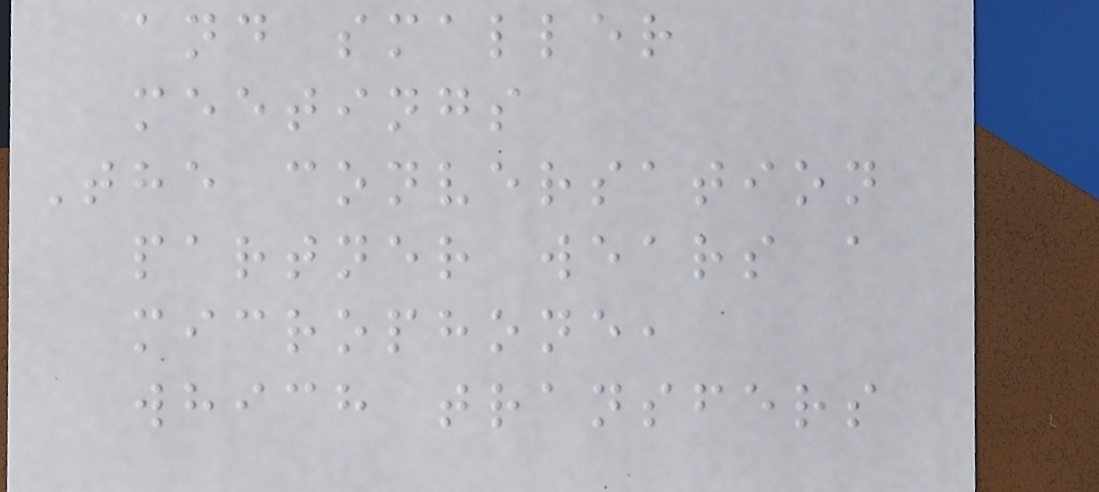and smaller
meetings
The conversation
partner wears a
microphone,
which transfers
